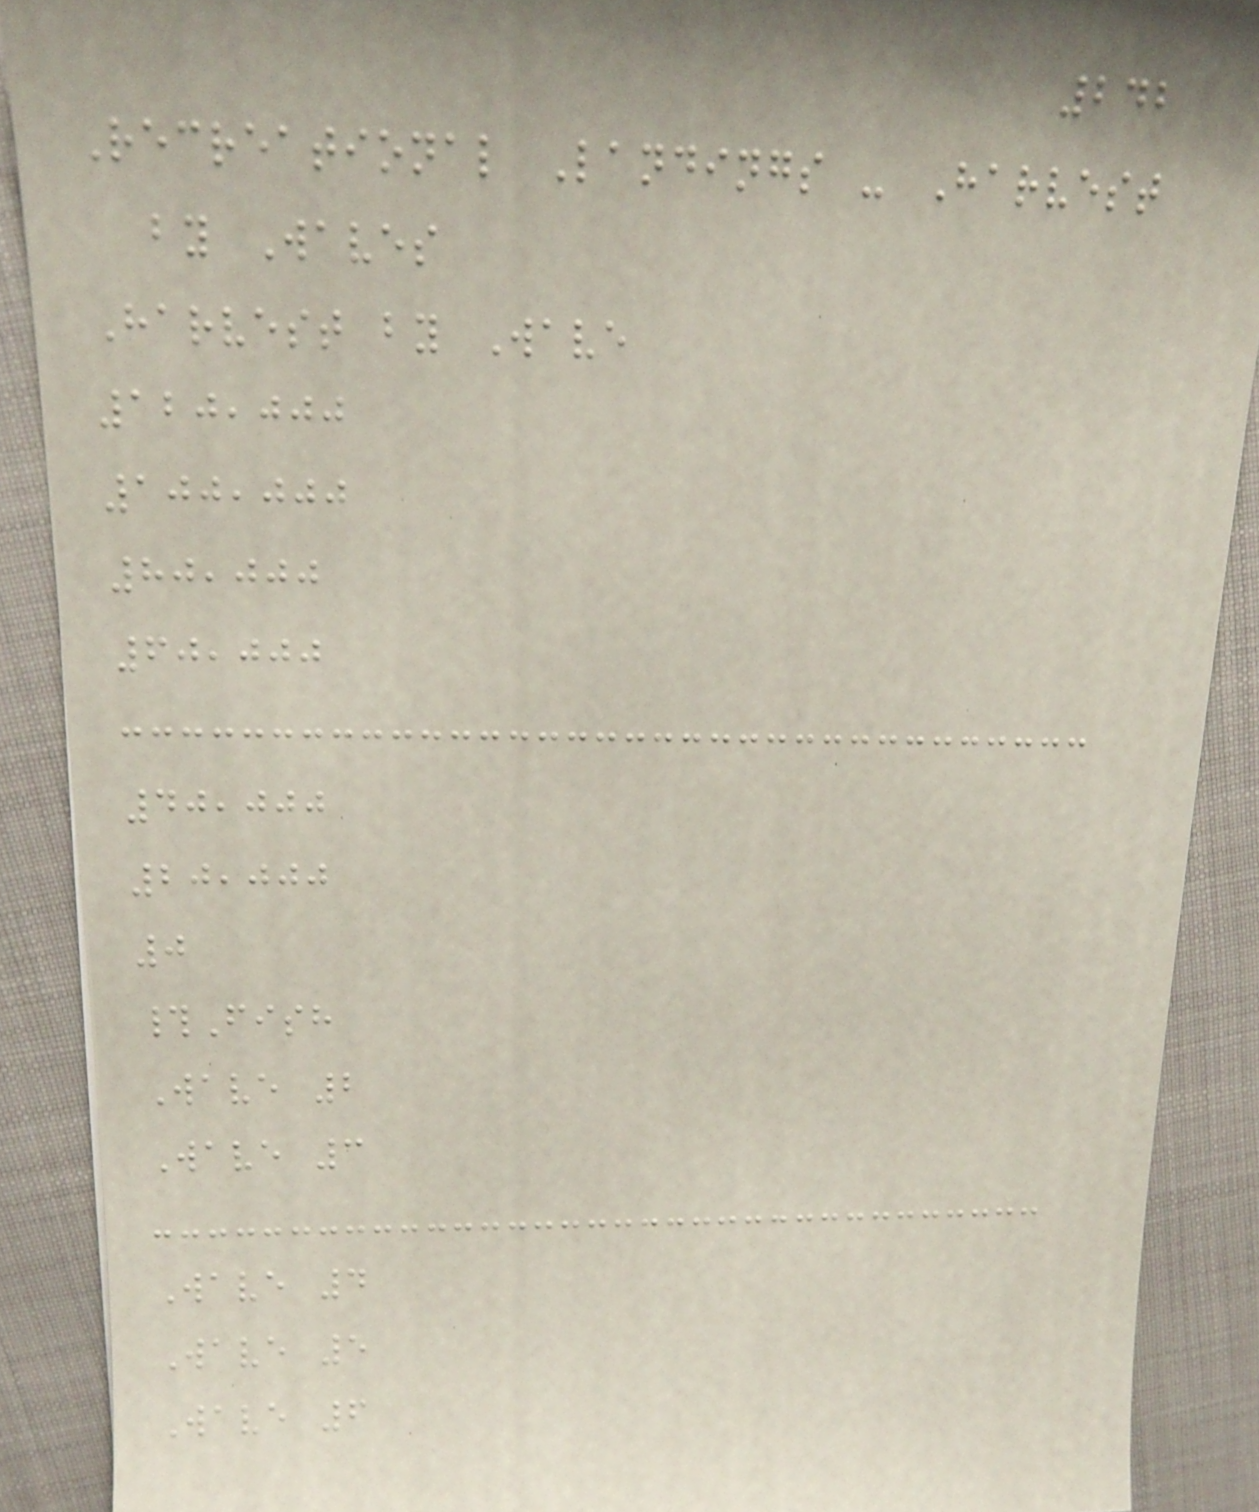242
Recreational Landings - Harvest
by Waves
Harvest by Wave
120,000
100,000
80,000
60,000
40,000
20,000
0
#Fish
Wave 2
Wave 3
Wave 4
Wave 5
Wave 6
